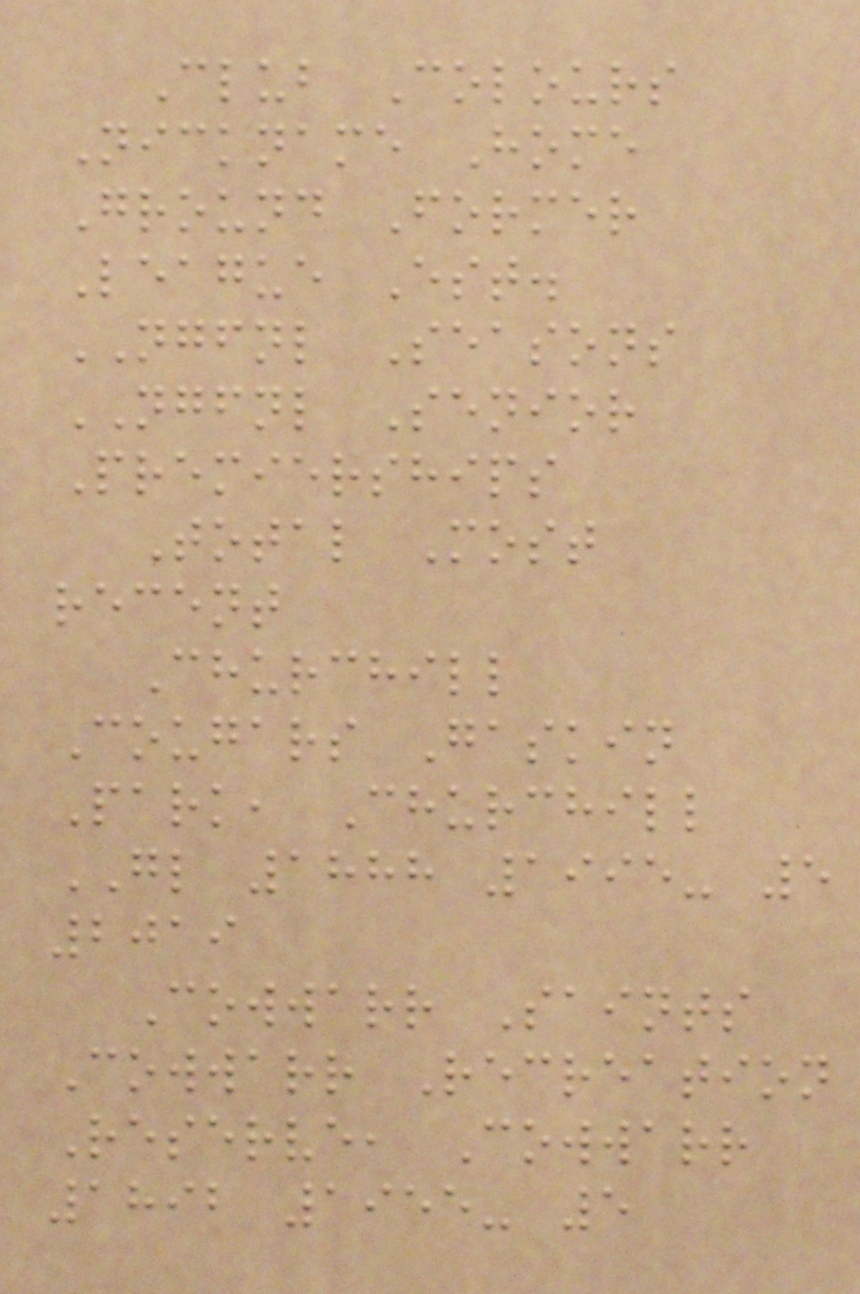Club Colours
Nickname Home
Ground Former
League Est.
NGFNL Seasons
NGFNL Senior
Premierships
Total Most
recent
Churchill
Cougars Gaskin
Park, Churchill
GL 1888 1995- 5
2019
Cowwarr Saints
Cowwarr Recreation
Reserve, Cowwarr
1892 1955- 5
